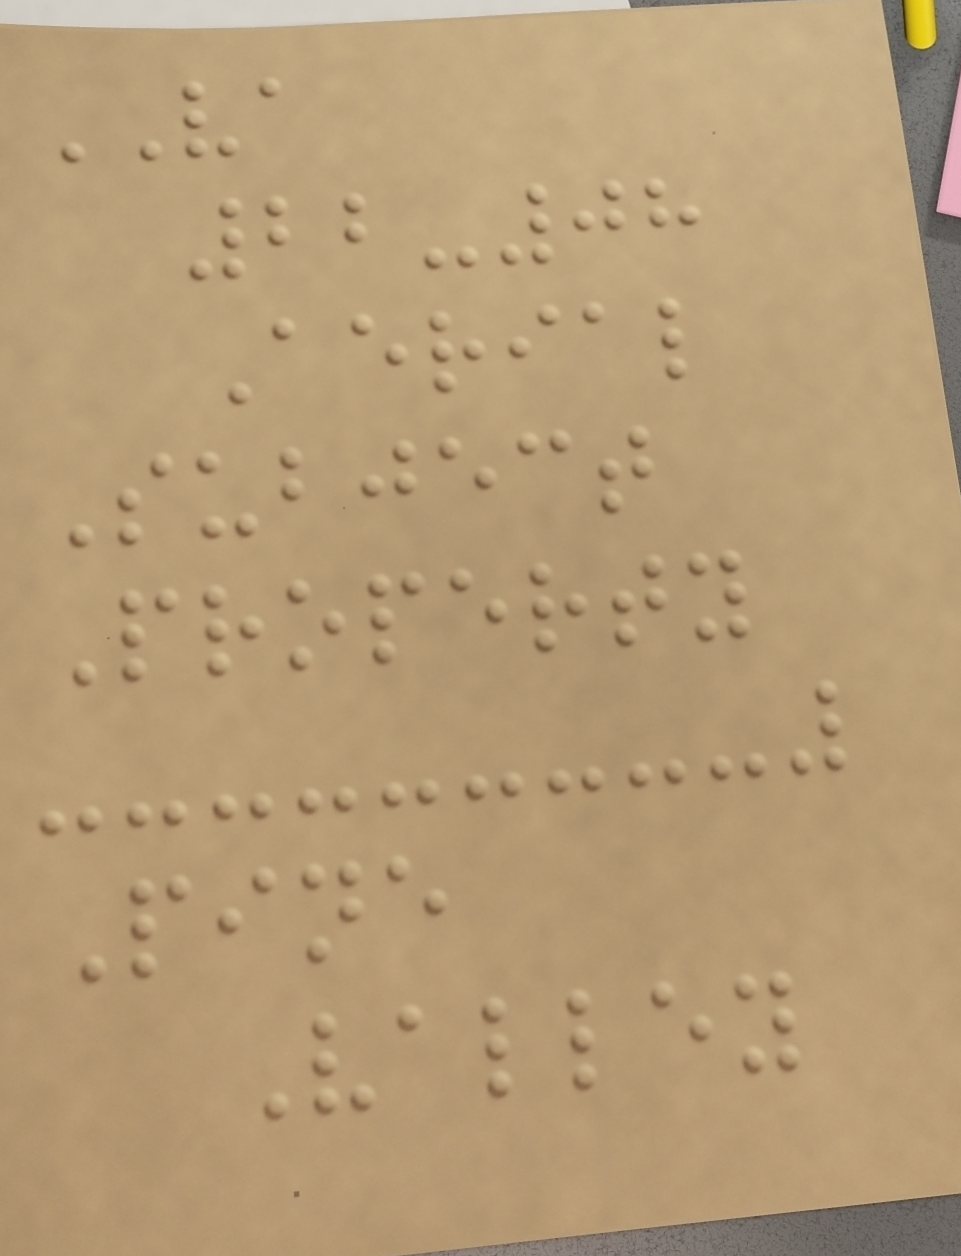VA
22-08
Aerial
Subject
Property
Pine
Valley
